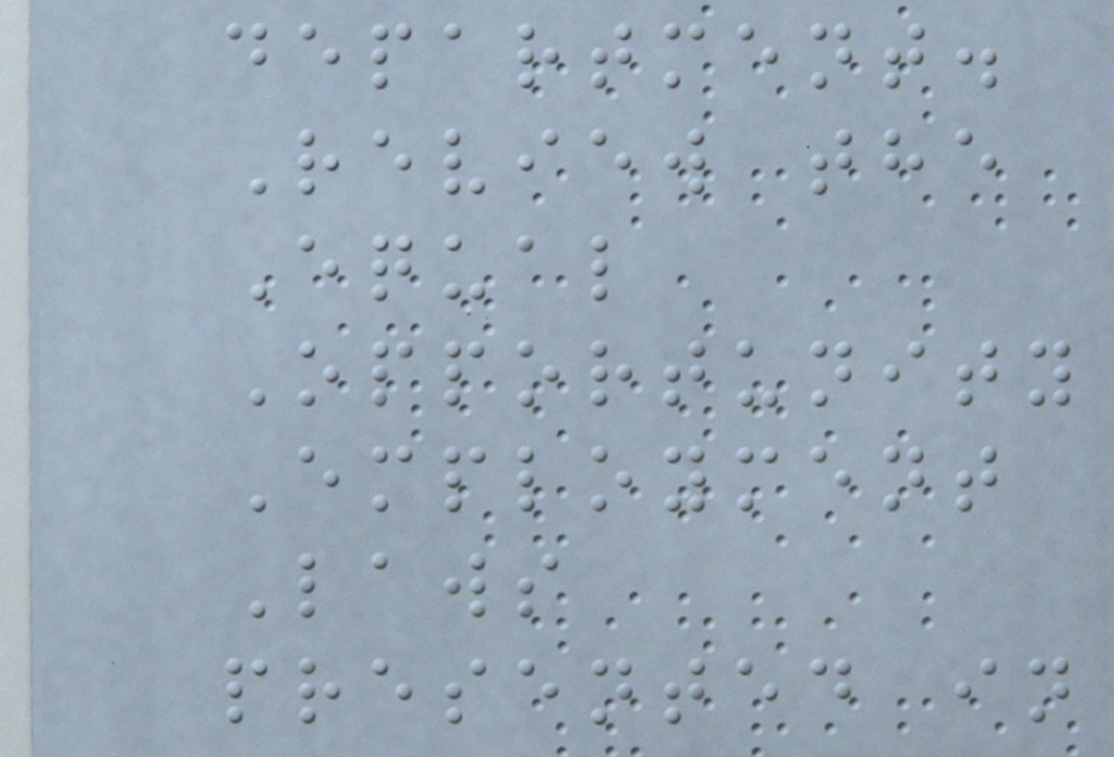department.
Review the
Equal
Opportunity
Employment
Laws
presented in
